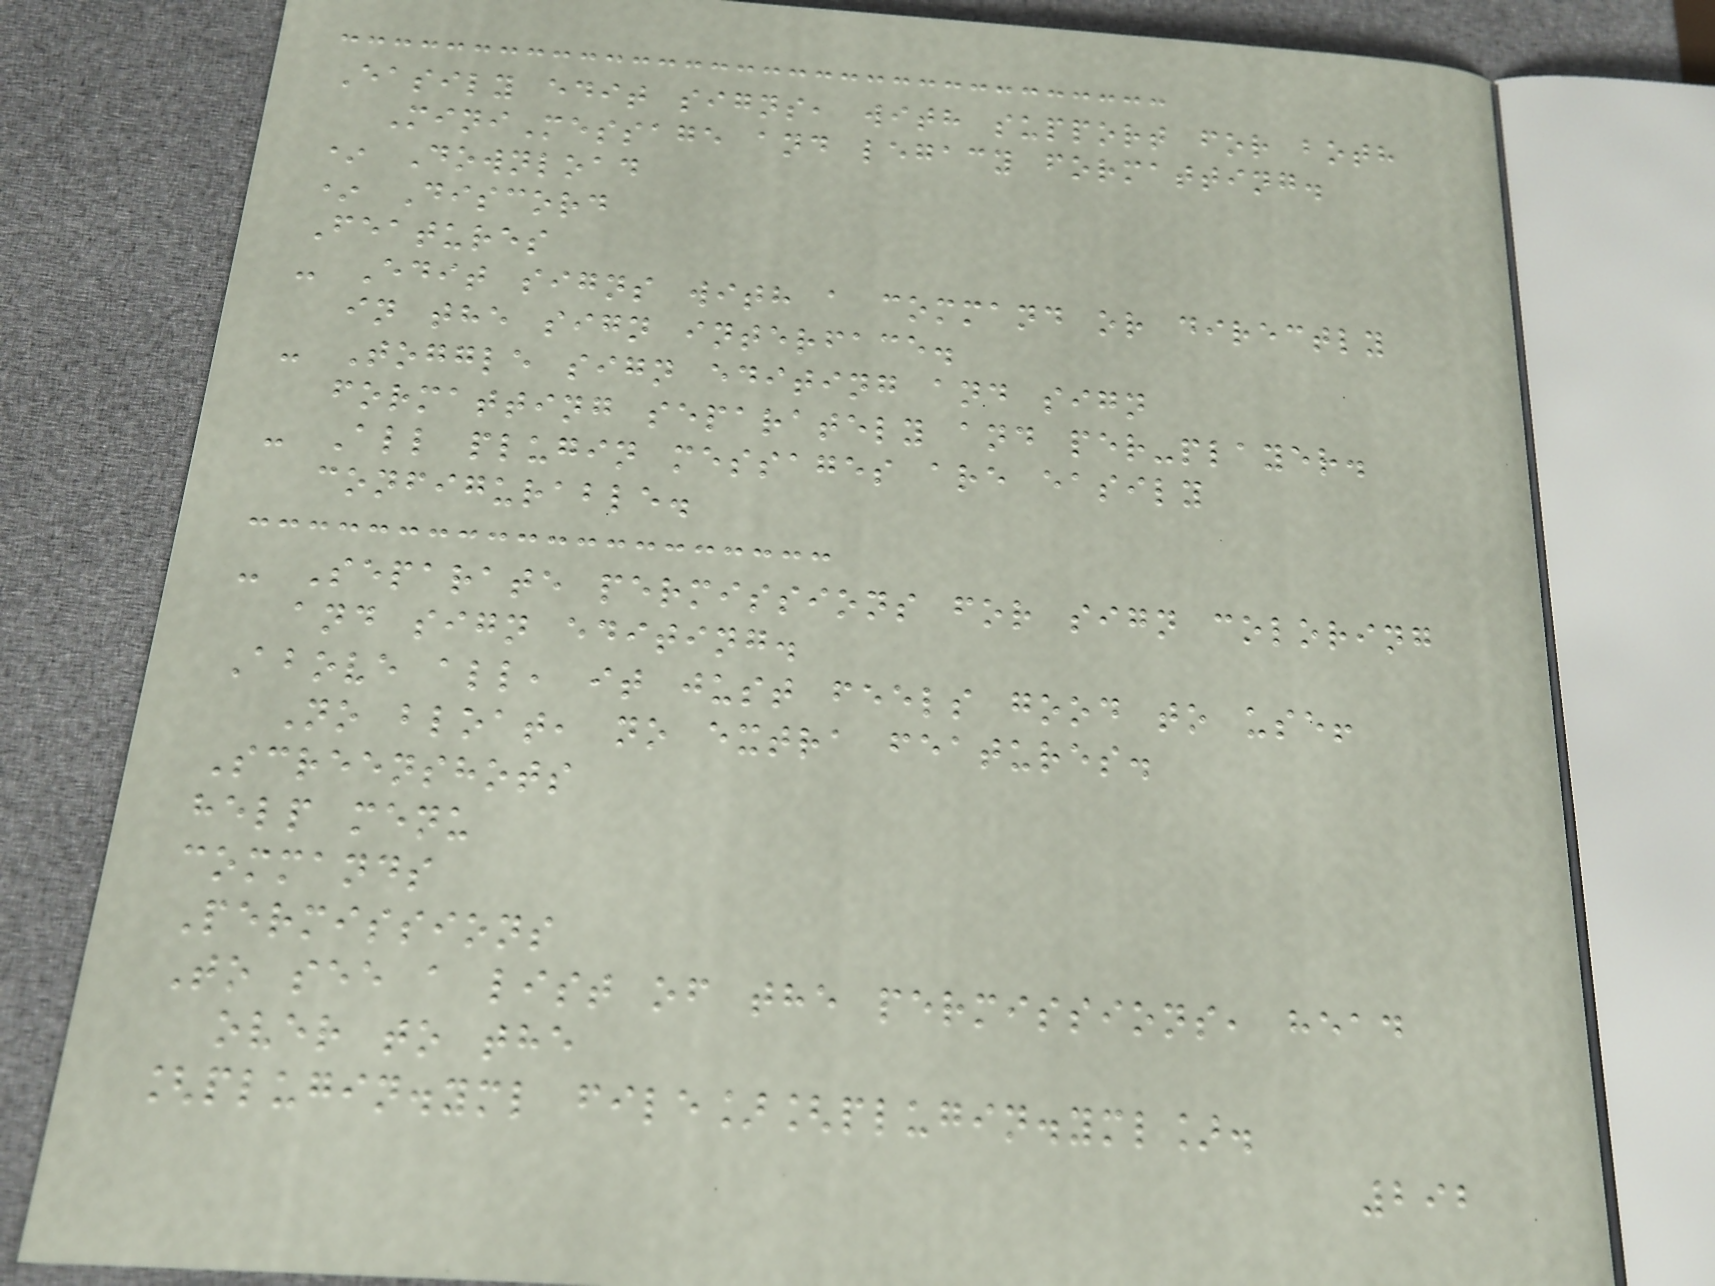Easily edit signs, with support for both
MiniMessage and legacy formatting.
* Download
* Discord
Features
- Edit signs with a command or directly
in the sign interface.
- Toggle sign editing and sign
formatting separately and per-player.
- All plugin messages are easily
configurable.
- Separate permissions for sign coloring
and sign editing.
Above all, it just feels good to use!
No bloat, no extra features.
Screenshots
help menu
commands
Permissions
To see a list of the permissions, head
over to the
[plugin.yml file][plugin.yml].
292
